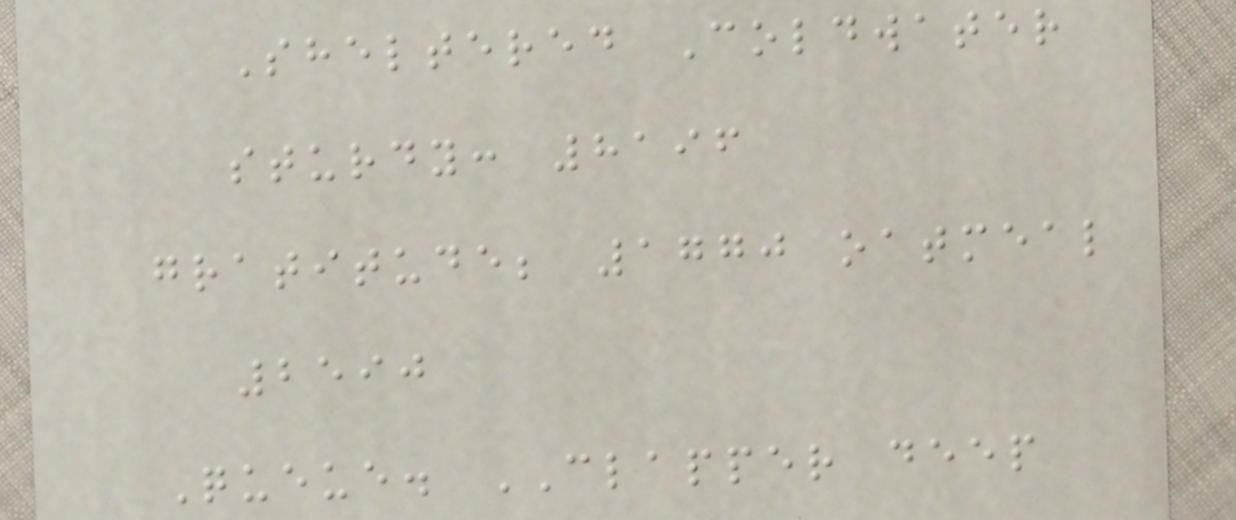Sheltered Coldwater
sturdy: 8196
gratitude; 1770 oatmeal
2590
Queue. CLAPPER deep
